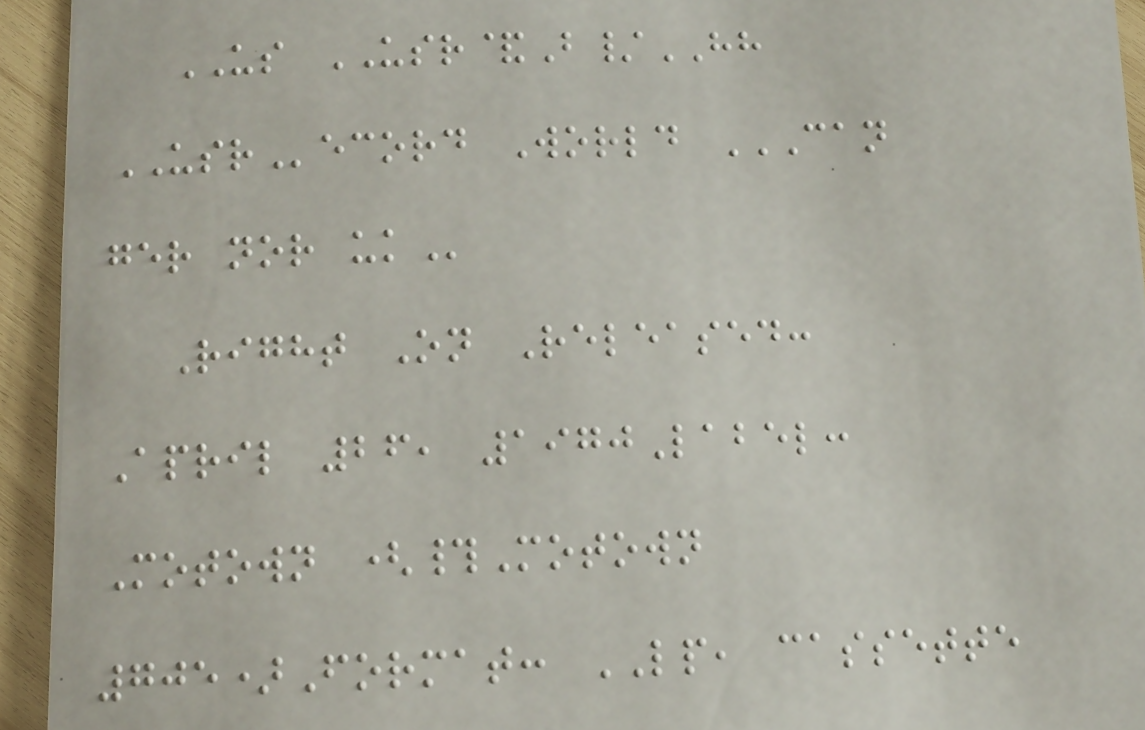US USR&B/HH
USRecord World CAN
GER NOR UK
Right On Released:
April 26, 1970Label:
Motown (#Motown
705)Format: LP, cassette
